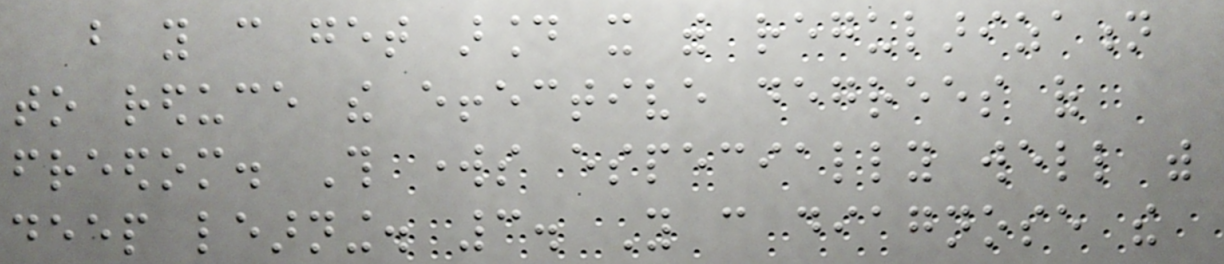but you can get around it with regularization
to reduce the effective degrees of
freedom. This works especially well with
deep learning. 3. You can diagnose the
